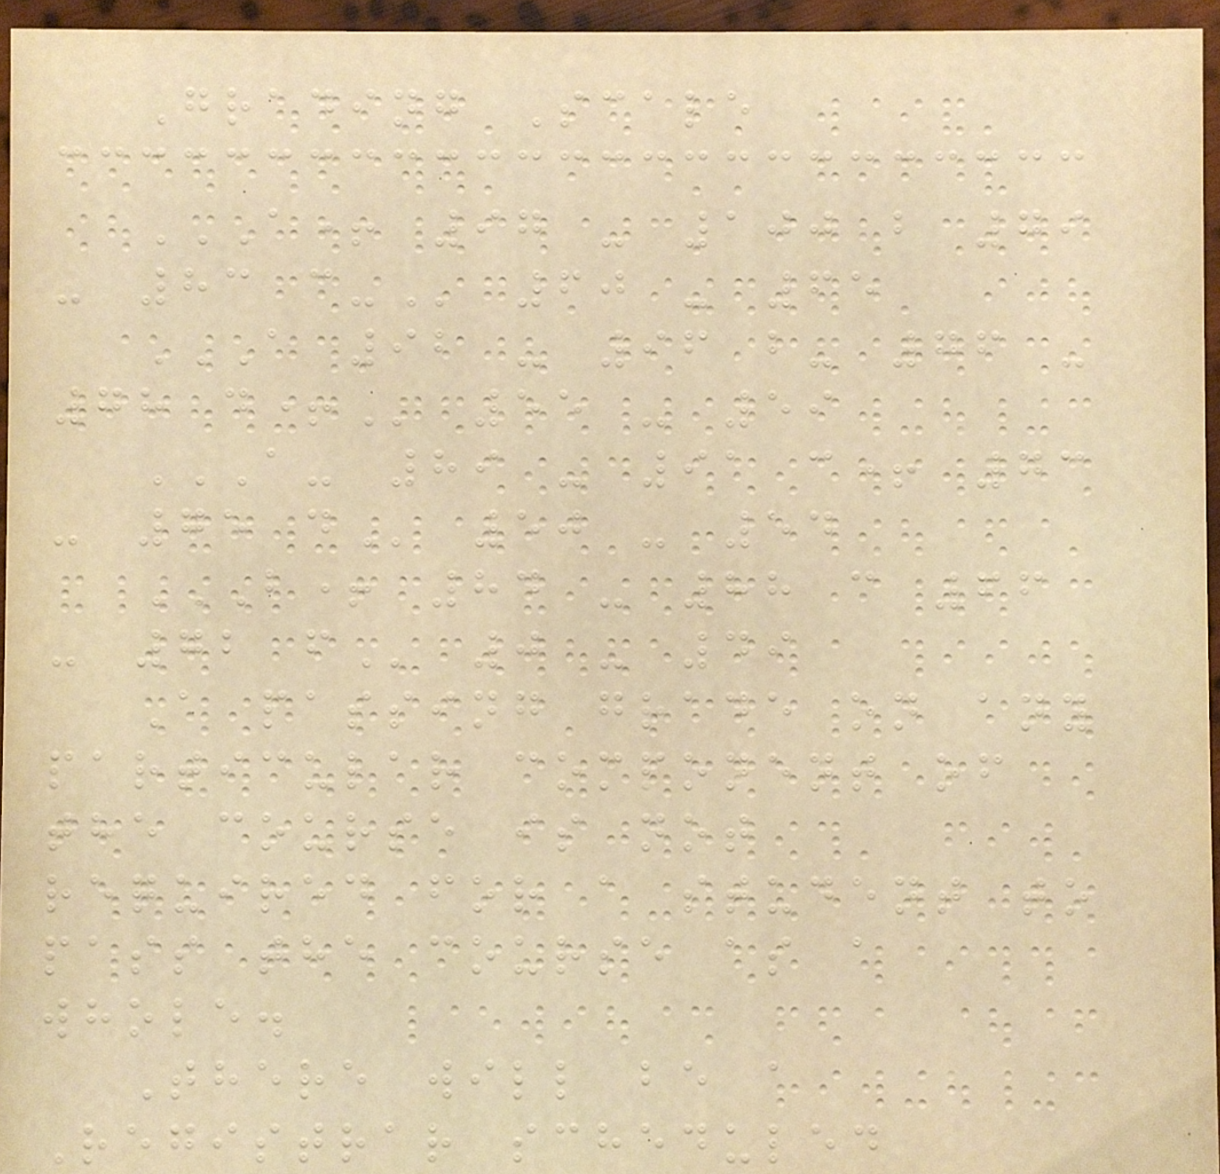Grading Scale
A+ 97 - 100 B 79
- 83 C- 60 - 65
A 92 - 96 B- 76 -
78 D+ 55 - 59
A- 89 - 91 C+ 73
- 75 D 50 - 54
B+ 84 - 88 C 66
- 72 F 0 - 49
A passing grade on any
particular component of
the course is not
required for a student to
pass the course as a
whole.
There will be a
Registrar scheduled
